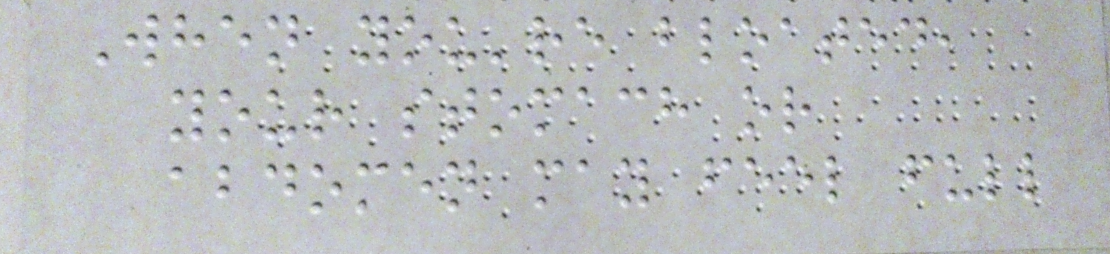When you're bloated,
your stomach or
abdomen may feel full
